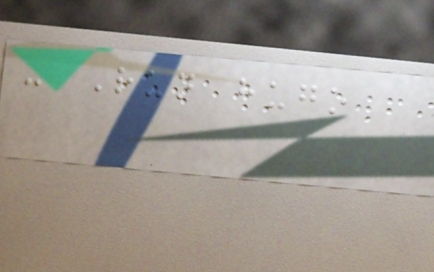- Run hugo
